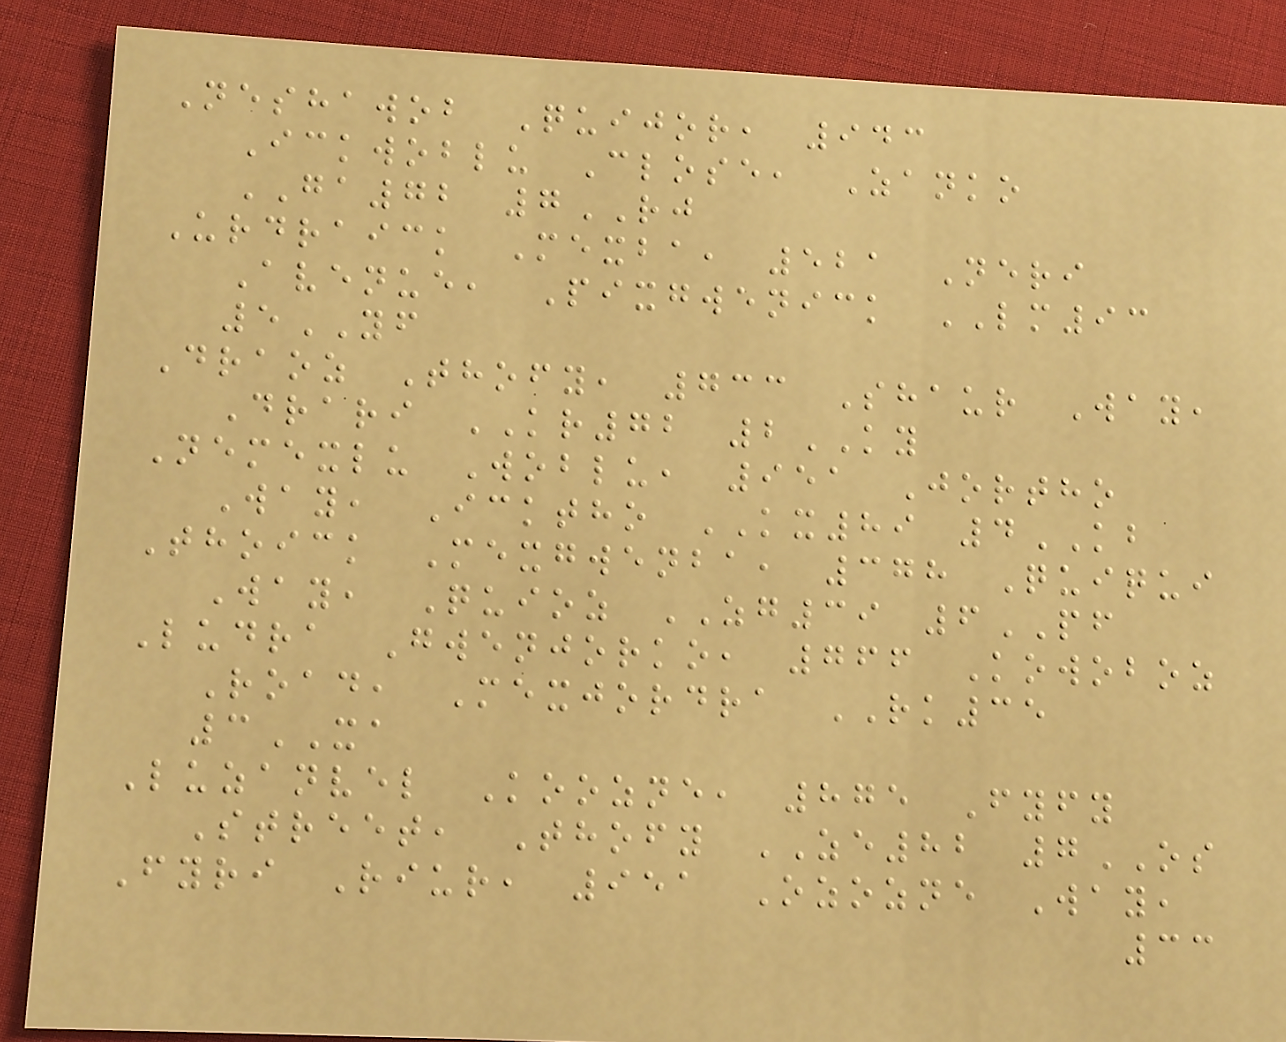Neshawob Quijor, 943
Ickwoblu Close, Zanko
GA72 7RJ
Urdraick Mexba, 521 Neri
Avenue, Pixgwenick LM93
5YF
Draoz Thofy, 733 Shaur Way,
Drari KR72 2KY
Nemexlu Woblu, 951 Jortho
Way, Icktho KX89 4KB
Thoick Mexgwenba, 378 Quiqui
Way, Quioz ZG39 6PF
Ludra Gwenjorko, 766 Kowoboz
Road, Mexjordra RK35
3XA
Luzanvel Koozne, 875 Fyfy
Street, Thofy ZE82 7OS
Fyri Riur, 951 Ozozne Way,
33
